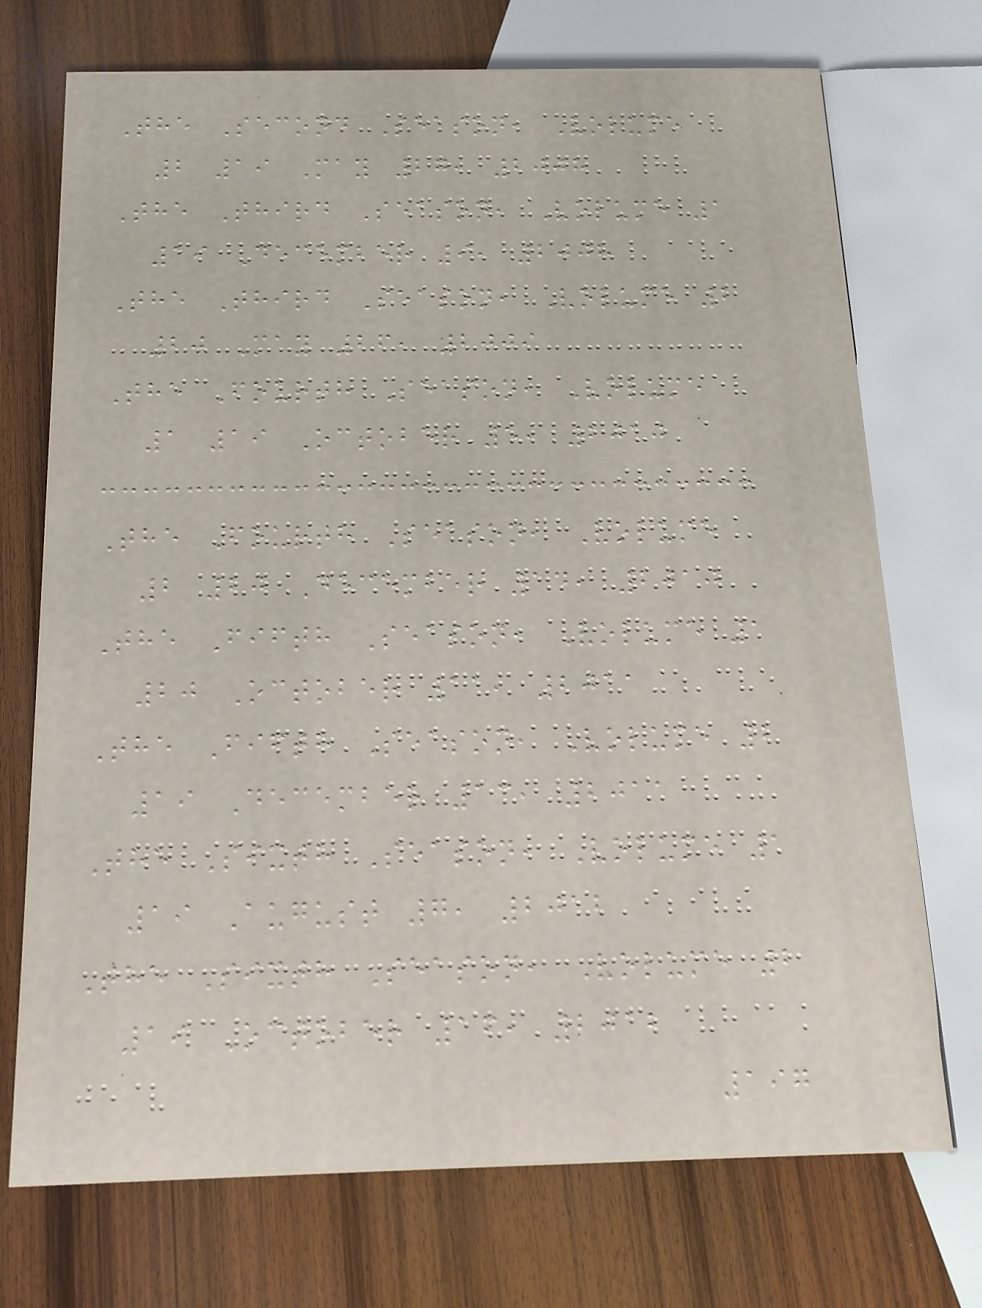The Second Season, Volume
2 19 May 27, 2008
The Third Season, Volume 1
19 December 9, 2008
The Third Season, Volume 2
20 May 26, 2009
The Fourth Season, Volume
1 19 October 5, 2010
The Fourth Season, Volume
2 20 December 14, 2010
The Fifth Season, Volume 1
20 October 11, 2011
The Fifth Season, Volume 2
19 December 13, 2011
The Sixth Season, Volume 1
19 August 7, 2012
The Sixth Season, Volume 2
19 October 16, 2012
197
